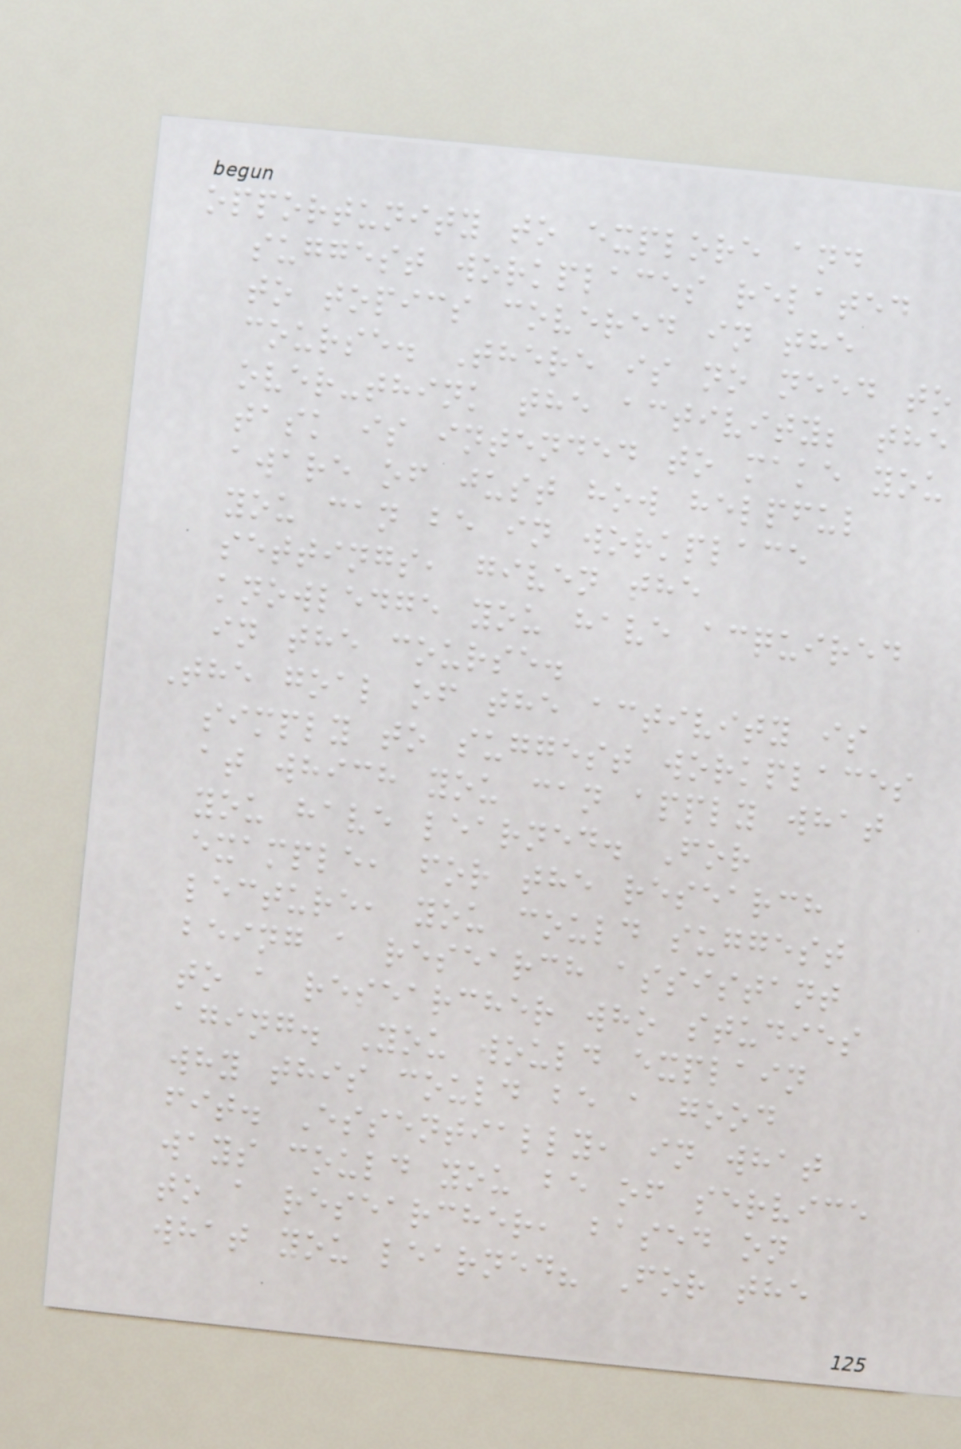opportunity to explore and
suggest workplaces related
to topics covered in the
course. There is no need to
over-think the activity; the
task is intended to make you
aware of just how helpful
you can be in workplace
settings, given the
knowledge you have acquired
in the course.
The goal of the activity is
simply to suggest workplaces
at which you can apply what
you have learned. For
example, for the research
lecture, you could suggest
being a research assistant
to a researcher who studies
aging. You would explain
why this could be a good
fit. Essentially, in what
ways could you be of service
to a researcher, based on
what you learned? For the
